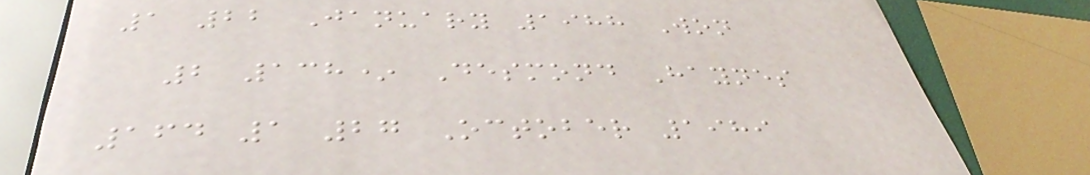1 22 January 1988 Won
2 138* Desmond Haynes
164 1 27 October 1989
